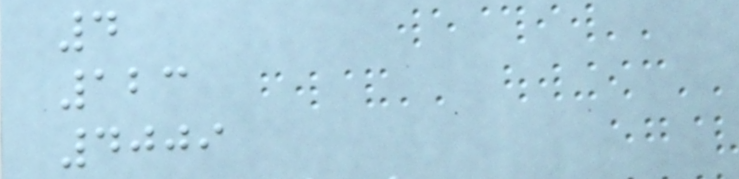4
123
4009
